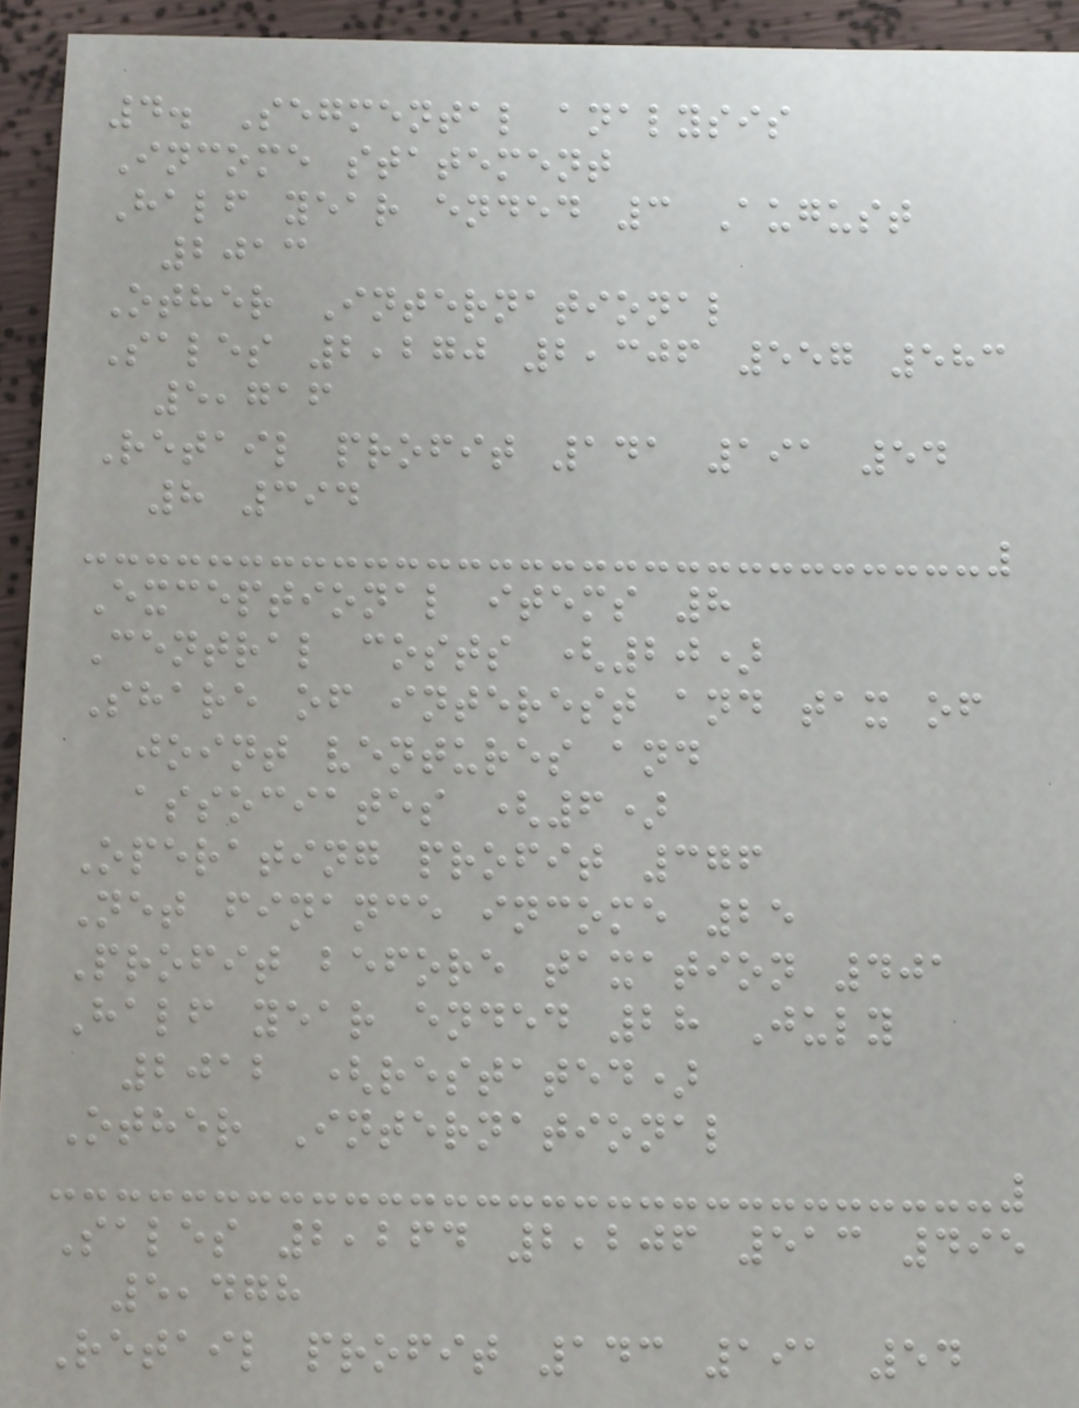4. Segmental analysis
Income statement
Half year ended 3 August
2013
Other International
Sales 2,270 2,306 557 583
5,716
Retail profit 141 191 54
8 394
Exceptional items 8
Central costs (20)
Share of interest and tax of
joint ventures and
associates (6)
Operating profit 376
Net finance income 25
Profit before taxation 401
Half year ended 28 July
2012 (restated)
Other International
Sales 2,264 2,206 513 495
5,478
Retail profit 143 191 54
